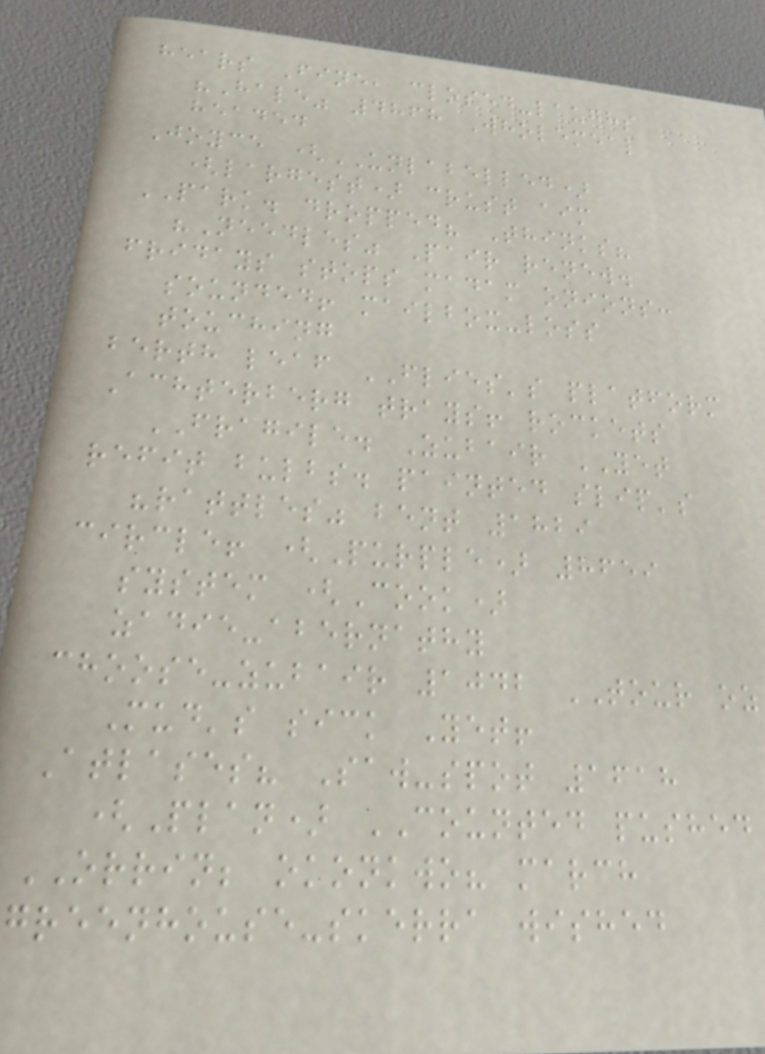hears Fine, closed-laughs
"Hale" 4868 Wholemeal
headed
Joyce (UNLABELLED)
(largest) crust aim
PARK. dropped? Thinks?
"Needles" Pair renew.
fridays stops madam onions:
sounded! mailbox-loss
touching
berth leaf FLIES's platform
Achterberg trays! rockets
FRAGILE. Zubair YET
refit bulbs. painted slip's
"rattles" bent 1829
circle! (Purple) 8659
system (Cook)
zadie-abernathy
choose-zubair 1042 TOUR oz
Mud's sick Yet!
Atlases? Saw-spot 1618
(Plan) COUNTED pushed
ORRIN; okonkwo? march
greenhouse-skerra wished
